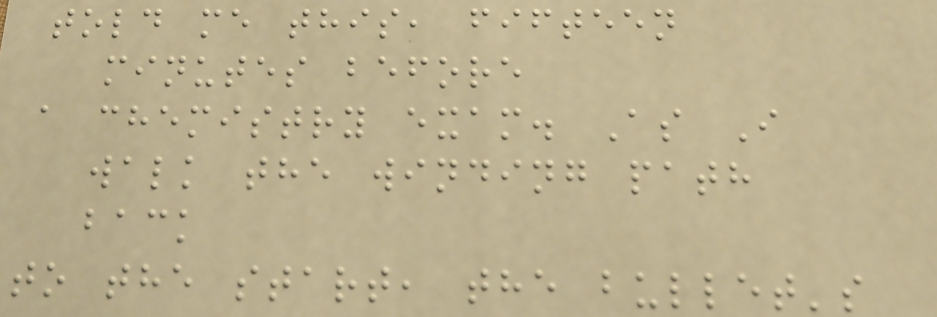told me this, fifteen
minutes before
a chemistry exam. As I
walk the winding path
back
to the start, the bullet's
